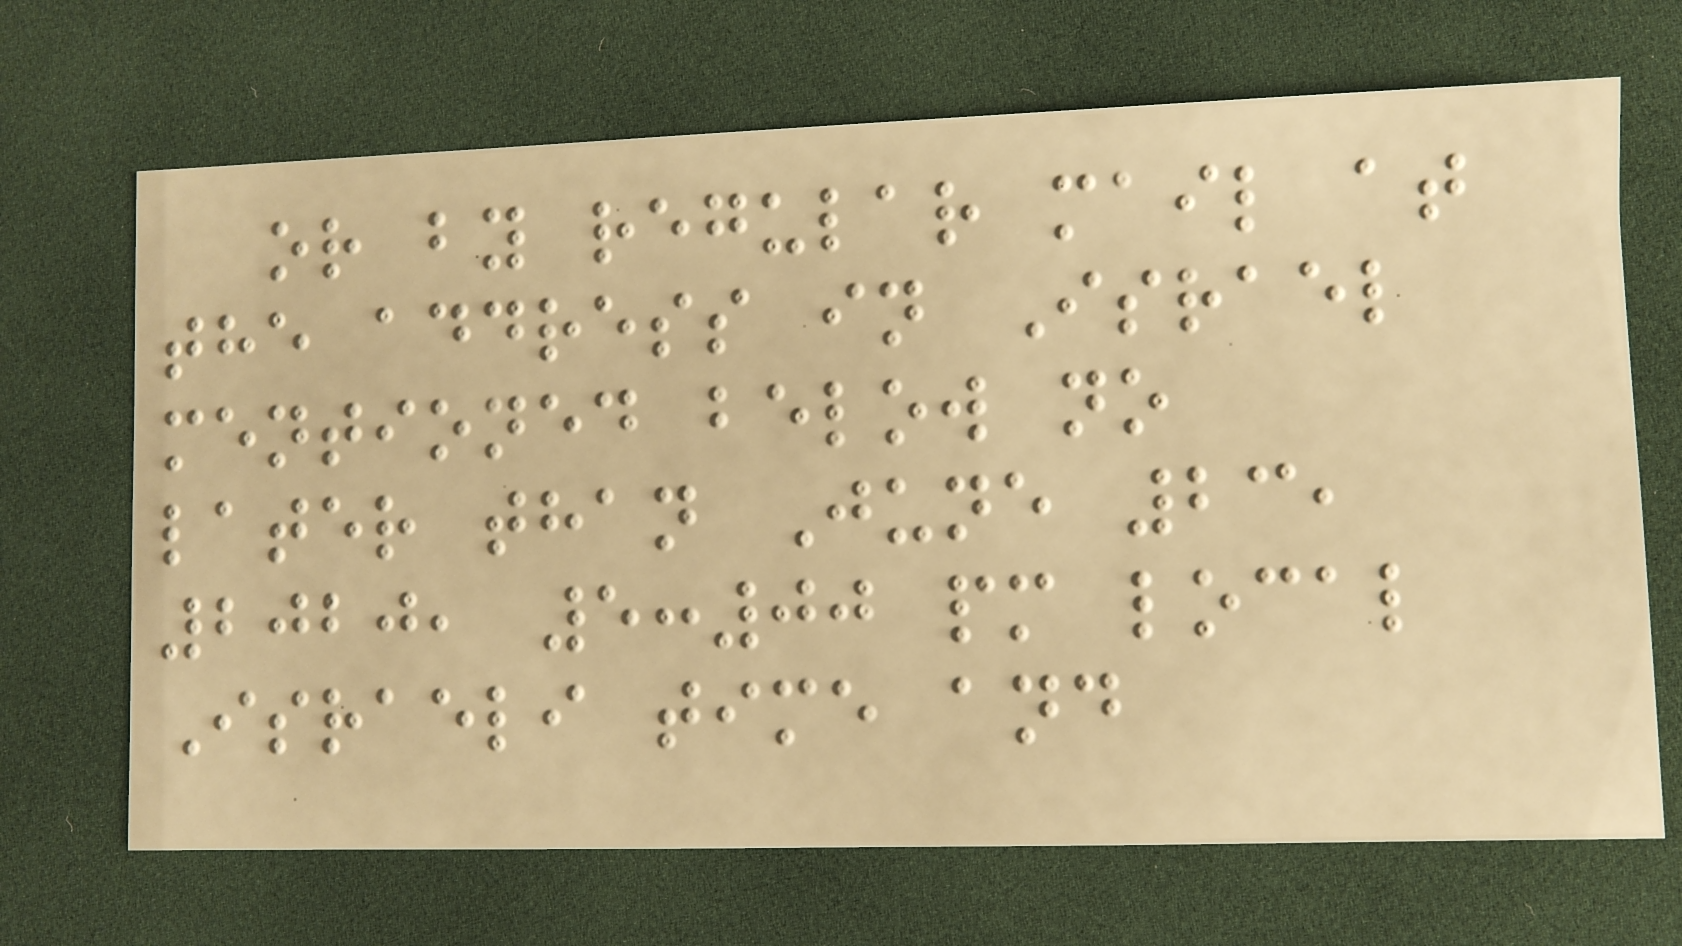or by regular mail at
the address in Israel
mentioned below no
later than June 23,
2020, 5:00 pm local
Israeli time and
